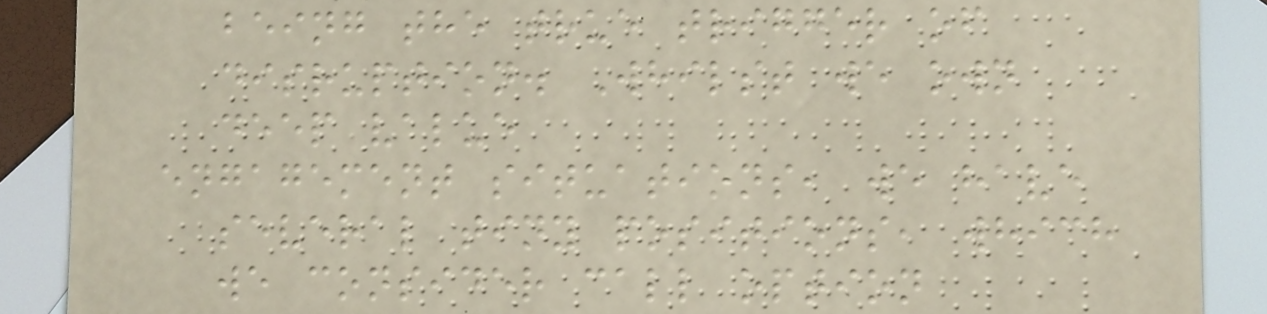being the true trigger of
disruption. Whilst we own
deep value
engagement situations, we have
several tiny positions, which
we consider call option
